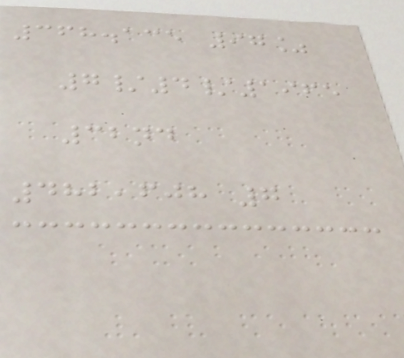368.135 97%
7/4/1965
32nd
482,608 7
